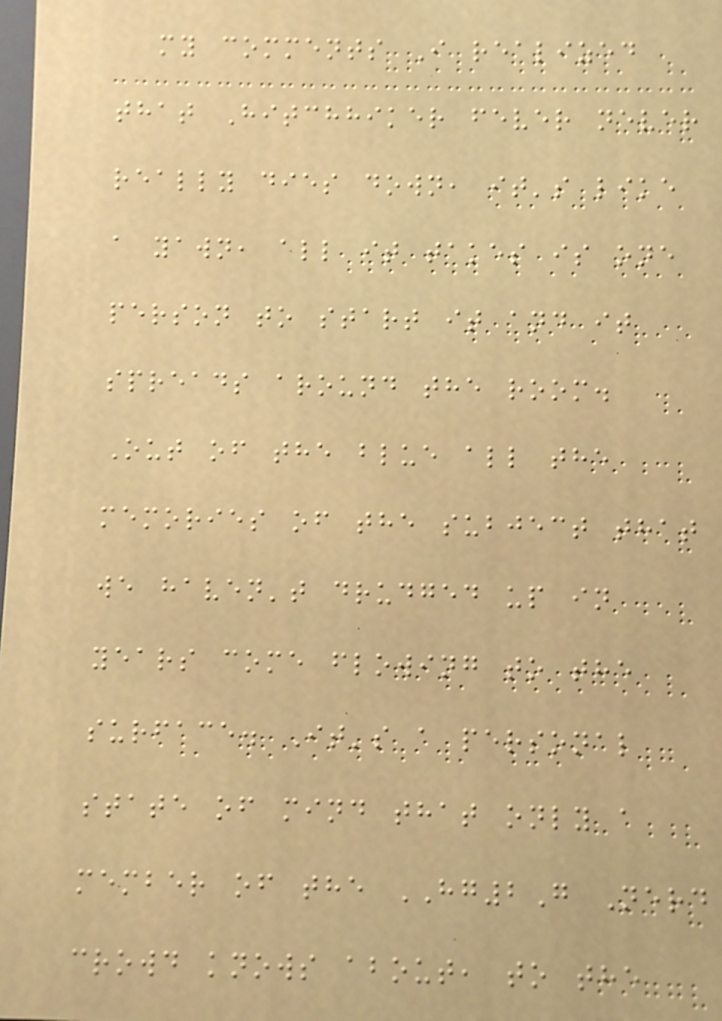my comments I realized
that Hitchhiker fever never
really dies down, it's like
a yawn, all it takes is one
person to start it and it
spreads around the room.
Out of the blue all the
memories of the subject that
we haven't drudged up in
years come flowing to the
surface. It's a personal
state of mind that only a
member of the HG2G Nerd
crowd knows about, to the
